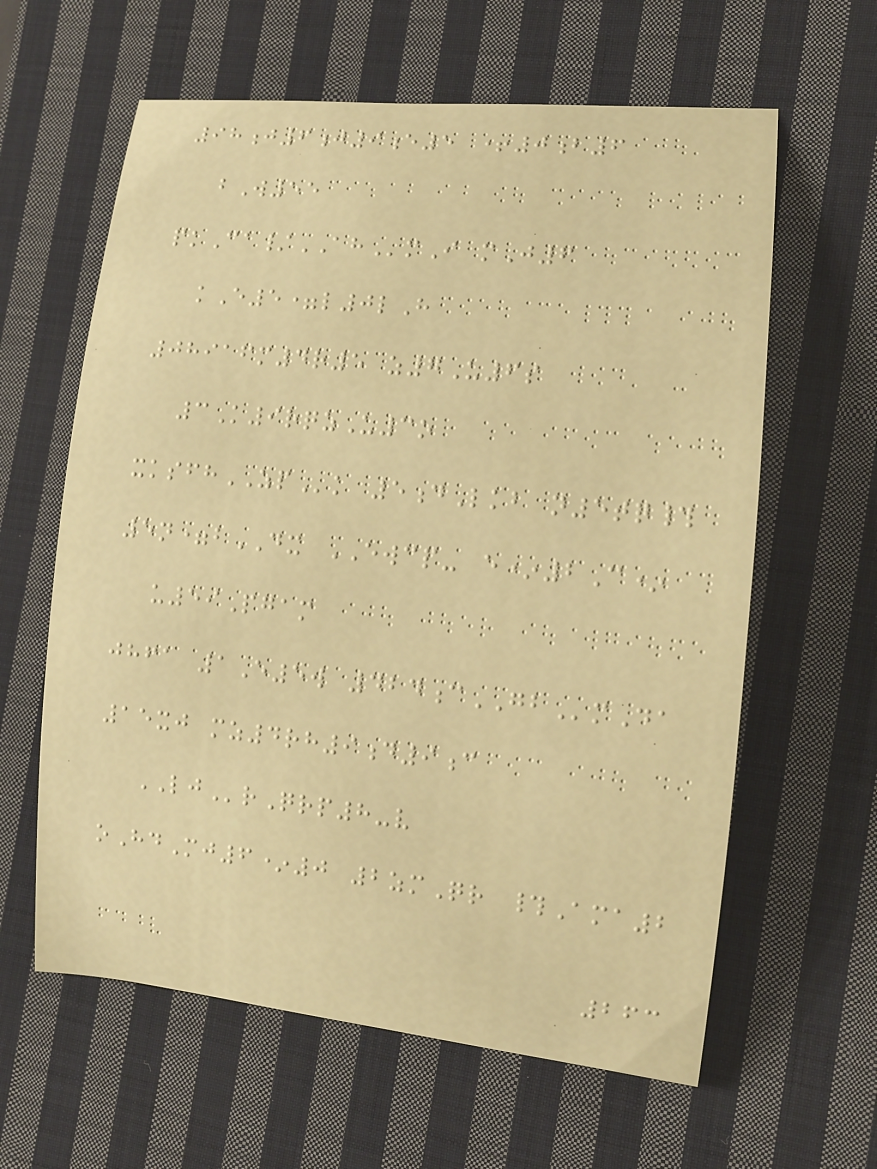98j6j9e5 +0b6
bW55
pkCa/AHmI mJ6
kE5=l0lH
08916m4r5 z7U6s
3K9rqzU3o
xksfhZPk 5dLkb n5tq#
5n=bDX EWCP- e*2C*
u59Pgam
jhfa 1E5w 424cGBmDa
15xj mz4rh9d9c
LJrQrp8-v
oHdMj6*0 2zmQr #Ama2
263
